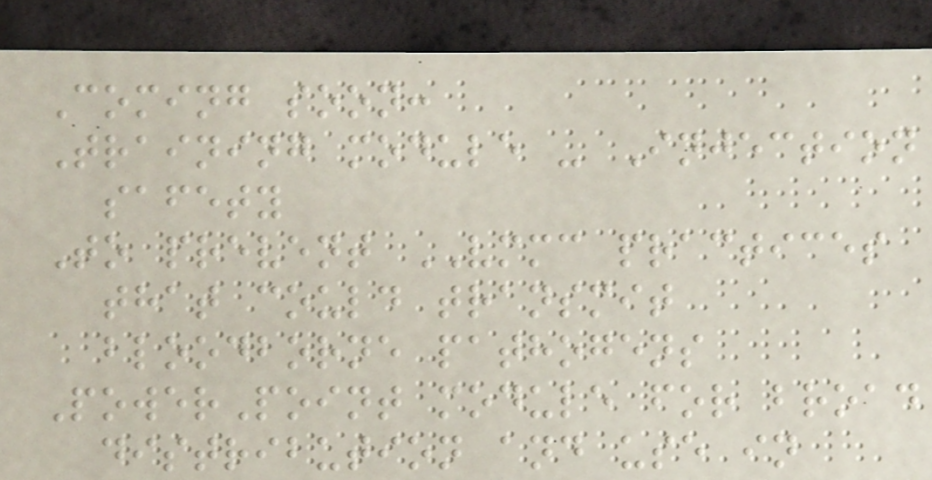Coming soon:
Training module - Injection
safety
To prevent VMMC practices
that could transmit
bloodborne pathogens
PowerPoint module for broad
distribution and use in
